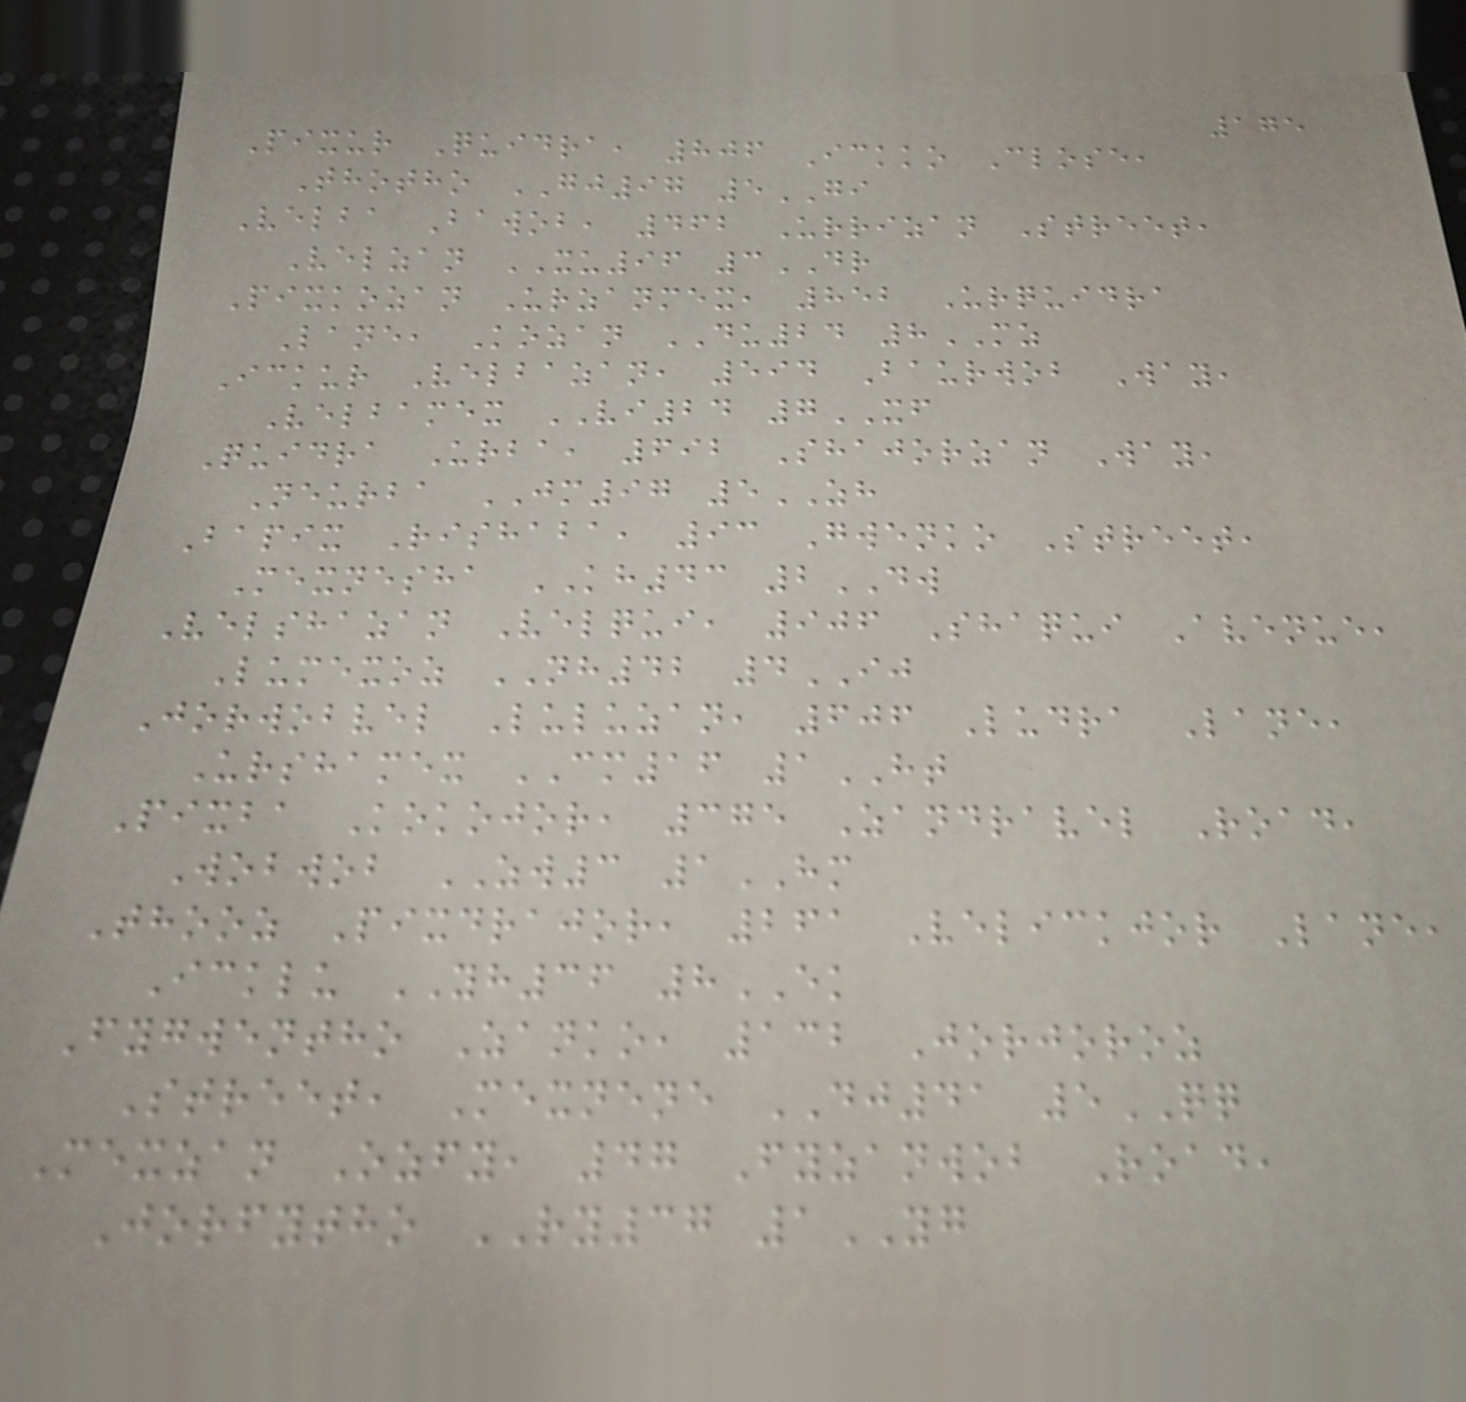175
Pixur Quidra, 806 Ickko Close,
Thotho GJ97 5GI
Velba Bawob, 462 Urrizan Street,
Velzan XU96 3DR
Pixkozan Urzanmex, 852 Urquidra
Lane, Kozan DU24 8MZ
Ickur Velbazan, 594 Baurwob Way,
Velbamex VI24 7XF
Quidra Urba, 692 Shajorzan Way,
Neurba JM97 5ZH
Bapix Rishaba, 93 Gwenko Street,
Mexnesha KH43 2DW
Velshazan Velqui, 906 Shaqui Avenue,
Lumexoz NH42 4IJ
Jorwobvel Luluzan, 606 Ludra Lane,
Urshamex CM16 1HT
Pixba Kokojor, 375 Zandravel Road,
Wobwob ZW3 1HM
Thooz Pixdrajor, 261 Velickjor Lane,
Icklu YH36 8EK
Fygwentho Zanko, 132 Jorjoroz
Street, Mexnene DJ41 5QQ
Mexzan Ozfy, 47 Fyzanwob Road,
Jorfytho RY37 1YG
